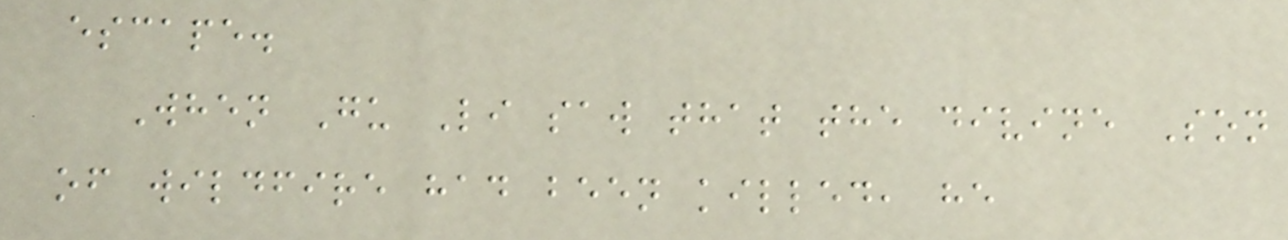escape.
When Gu Li saw that the divine Son
of wildfire had been killed, he
